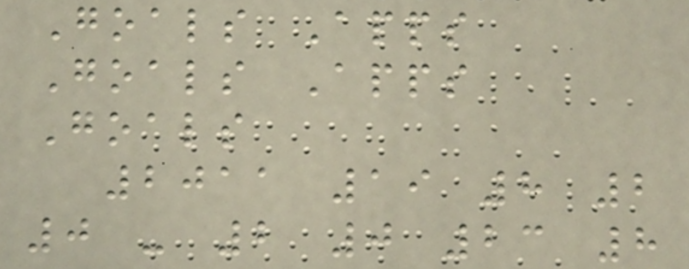Goals Apps
Goals Apps
Goals
2011 19 8 2
0 - 2 0 23 8
